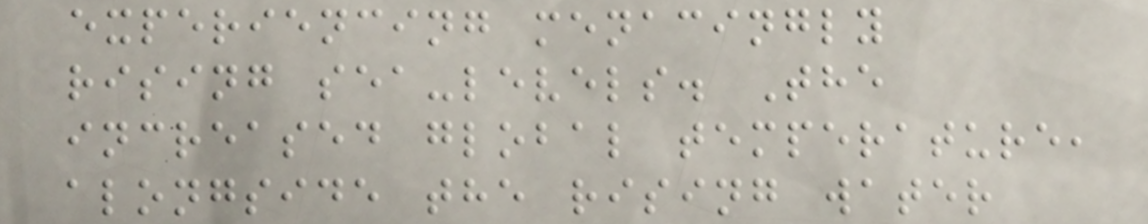experiencing menacingly
rising sea-levels. The
increased global temperature,
alongside the rising water
